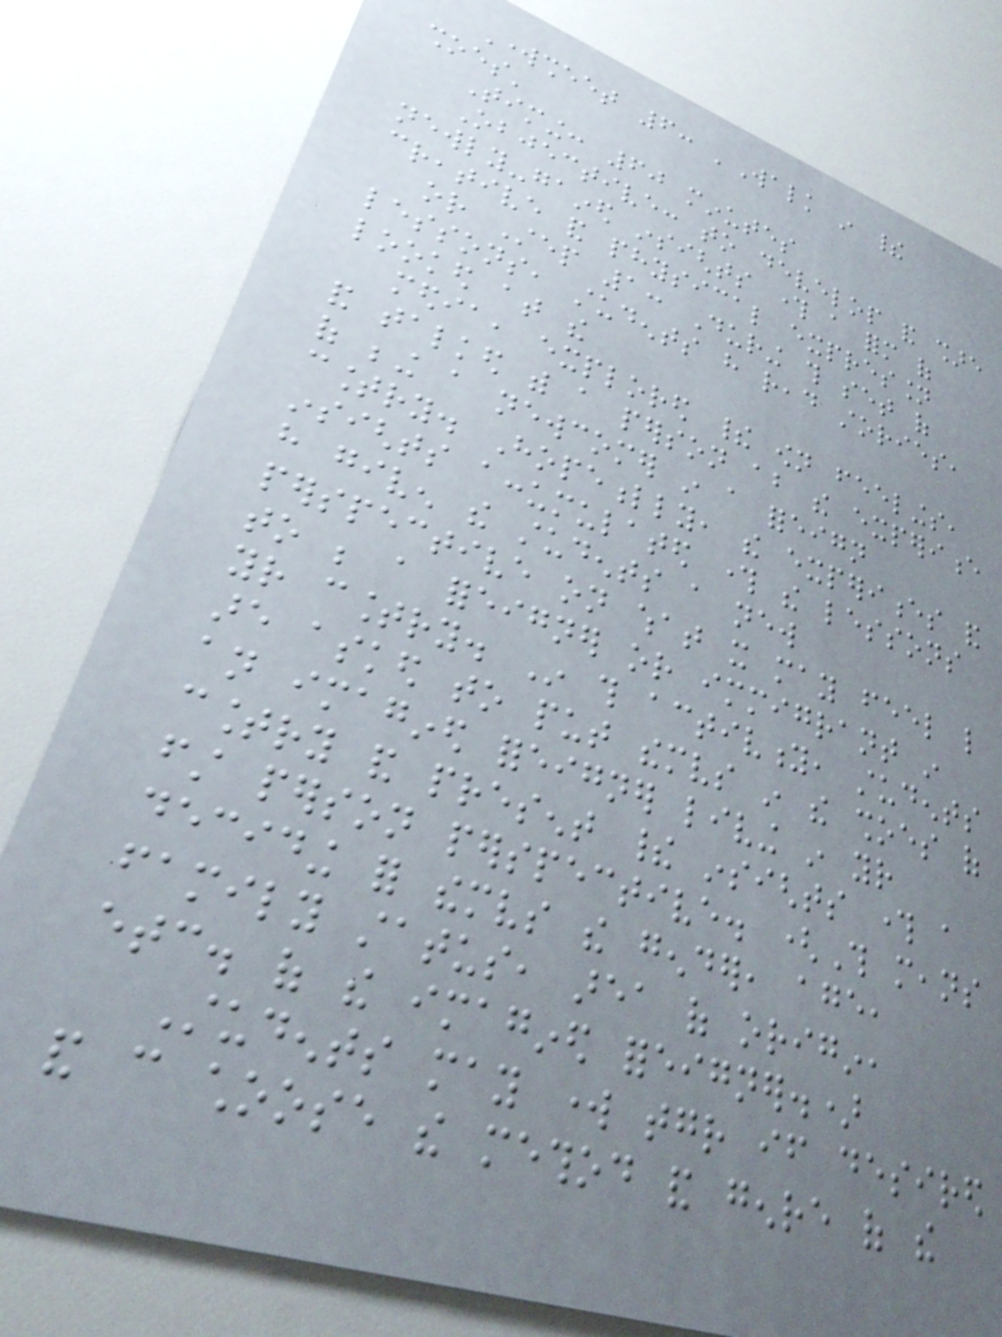Worksheet 6: 'Walk in their
shoes'
Timing: 60 minutes
Objective: to develop and share
newly-gained insights through a form of
creative and physical expression
or Step 1: During this set of
lessons, students have read stories,
looked at the
media, explored their own feelings,
and talked with a person about the experience
of being a newcomer in a foreign
country. Hopefully, the experiences and
insights accumulated through the lessons
have given the students a new
perspective on what it may feel like
to be a foreigner or immigrant in
your country. In this activity, students
are asked to put themselves in the shoes of
an imagined foreigner living in your
country and present their insights through a
first person perspective. (This means
deciding for themselves the gender, age,
family status, area of origin,
etc. of the imagined foreigner.)
Students may work together if desired
and can choose the method and genre of the
